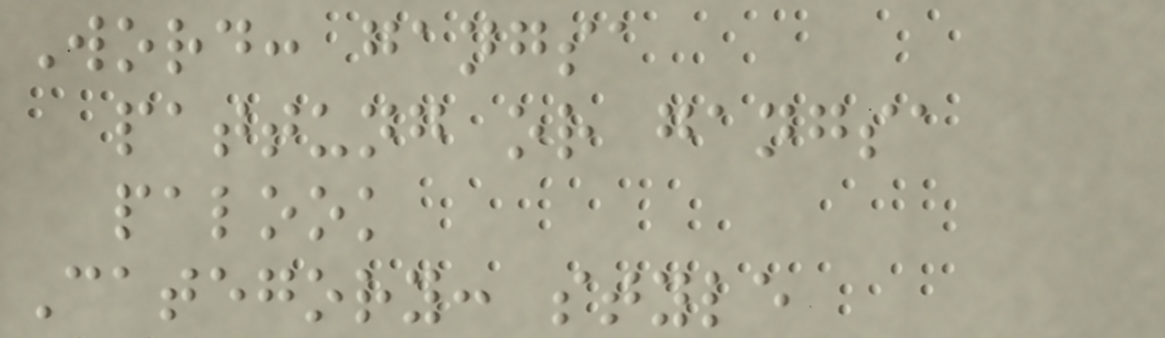Word: gangsa
pattung or gangsa
palook
Category: style
